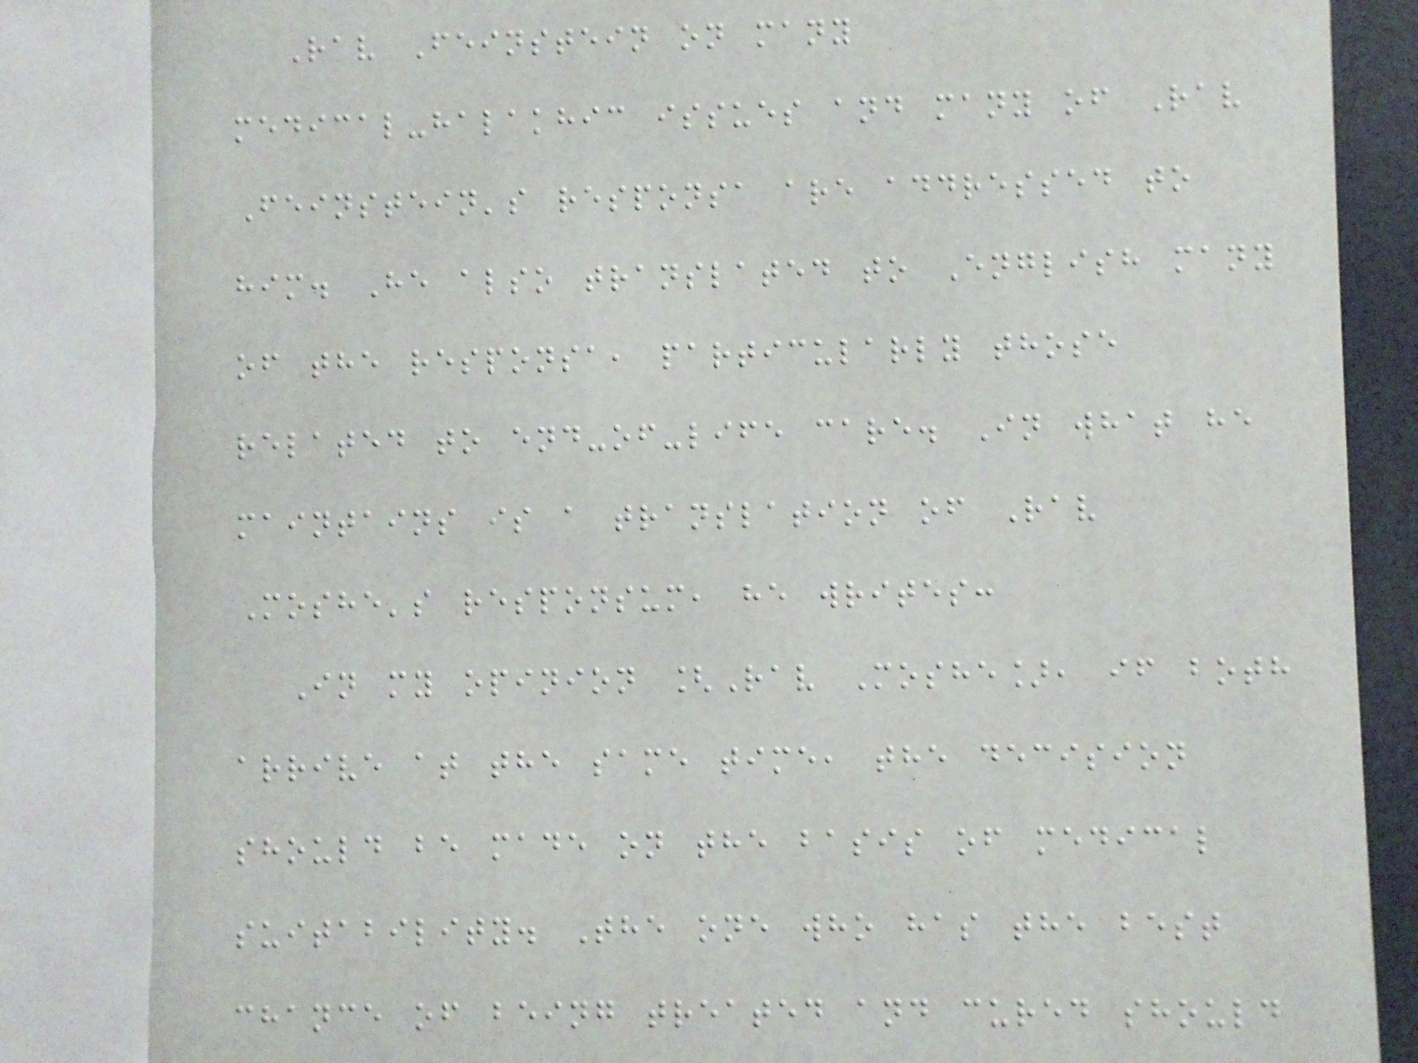Rav Feinstein on many
medical-halakhic issues and many of Rav
Feinstein's responsa are addressed to
him. He also translated to English many
of the responsa, particularly those
related to end-of-life care. In what he
maintains is a translation of Rav
Moshe's responsum, he writes:
In my opinion [Rav Moshe], if both
arrive at the same time, the decision
should be made on the basis of medical
suitability. The one who has the best
chance of being treated and cured should
